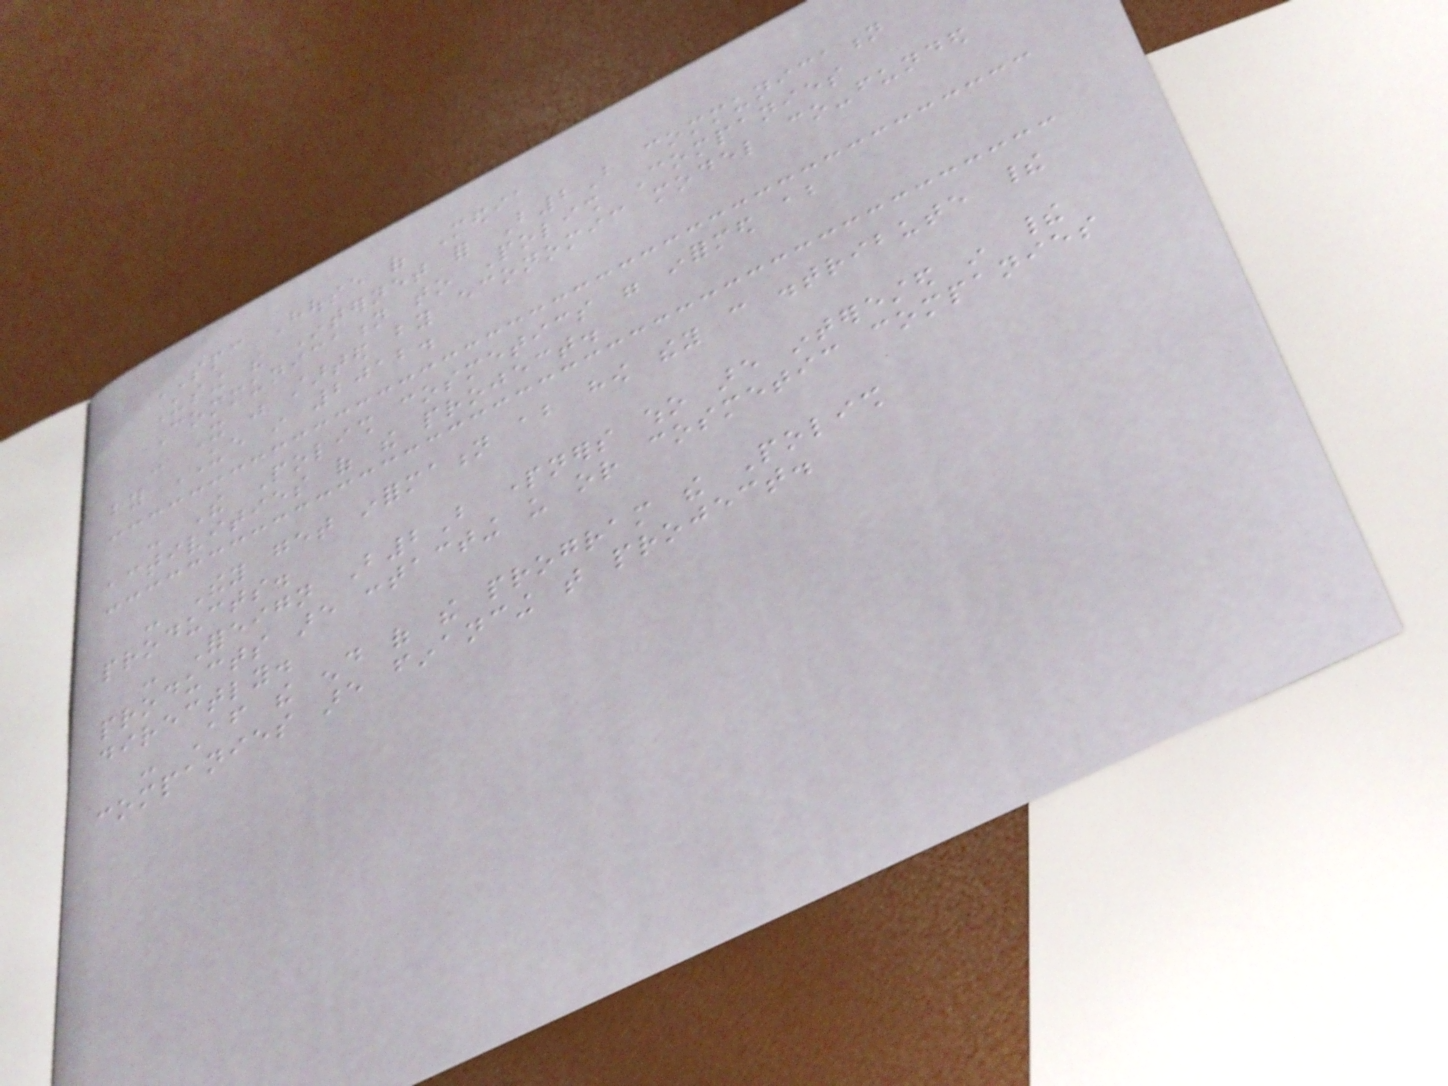SPC House of Media
Using the Internet for B2B communication
Communication to Polish Companies
- It was started by economic model co-funded
by UE in 2012.
- The Polish cosmetics were informed about
activities of the project.
- They get information about how they can distribute their
products.
- Foreign B2B partners who are interested in their
products are contacting us or cosmetic companies
directly.
- After the end of the program the Polish
companies are financing that project.
